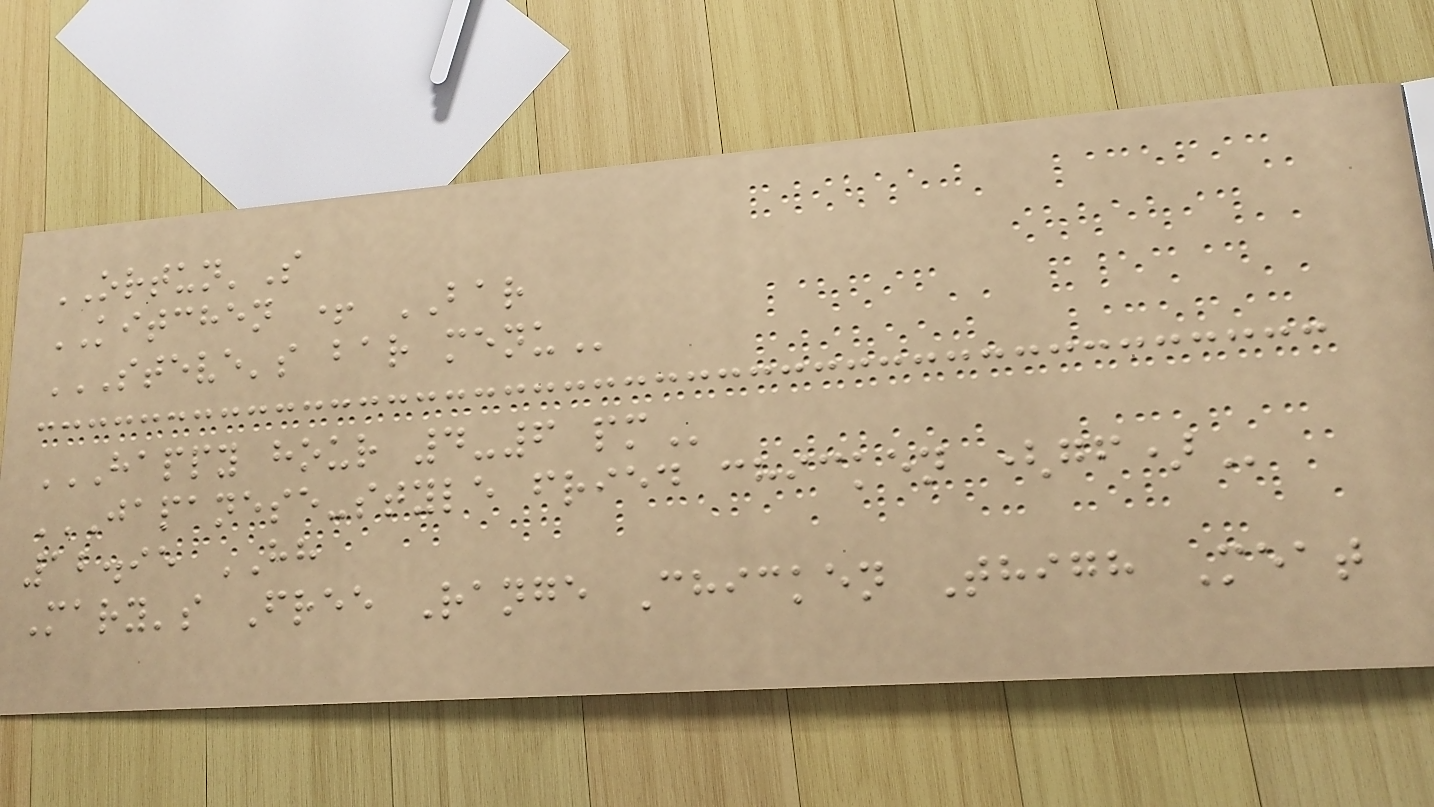ORTUN'S
KITCHEN + BAR
STEVE'S BAR MENU
HAPPY HOUR 4-6 PM
JAPANESE-STYLE FRIED CHICKEN (GF)
12.95 HH
Mary's Free Range Chicken Thigh Meat
